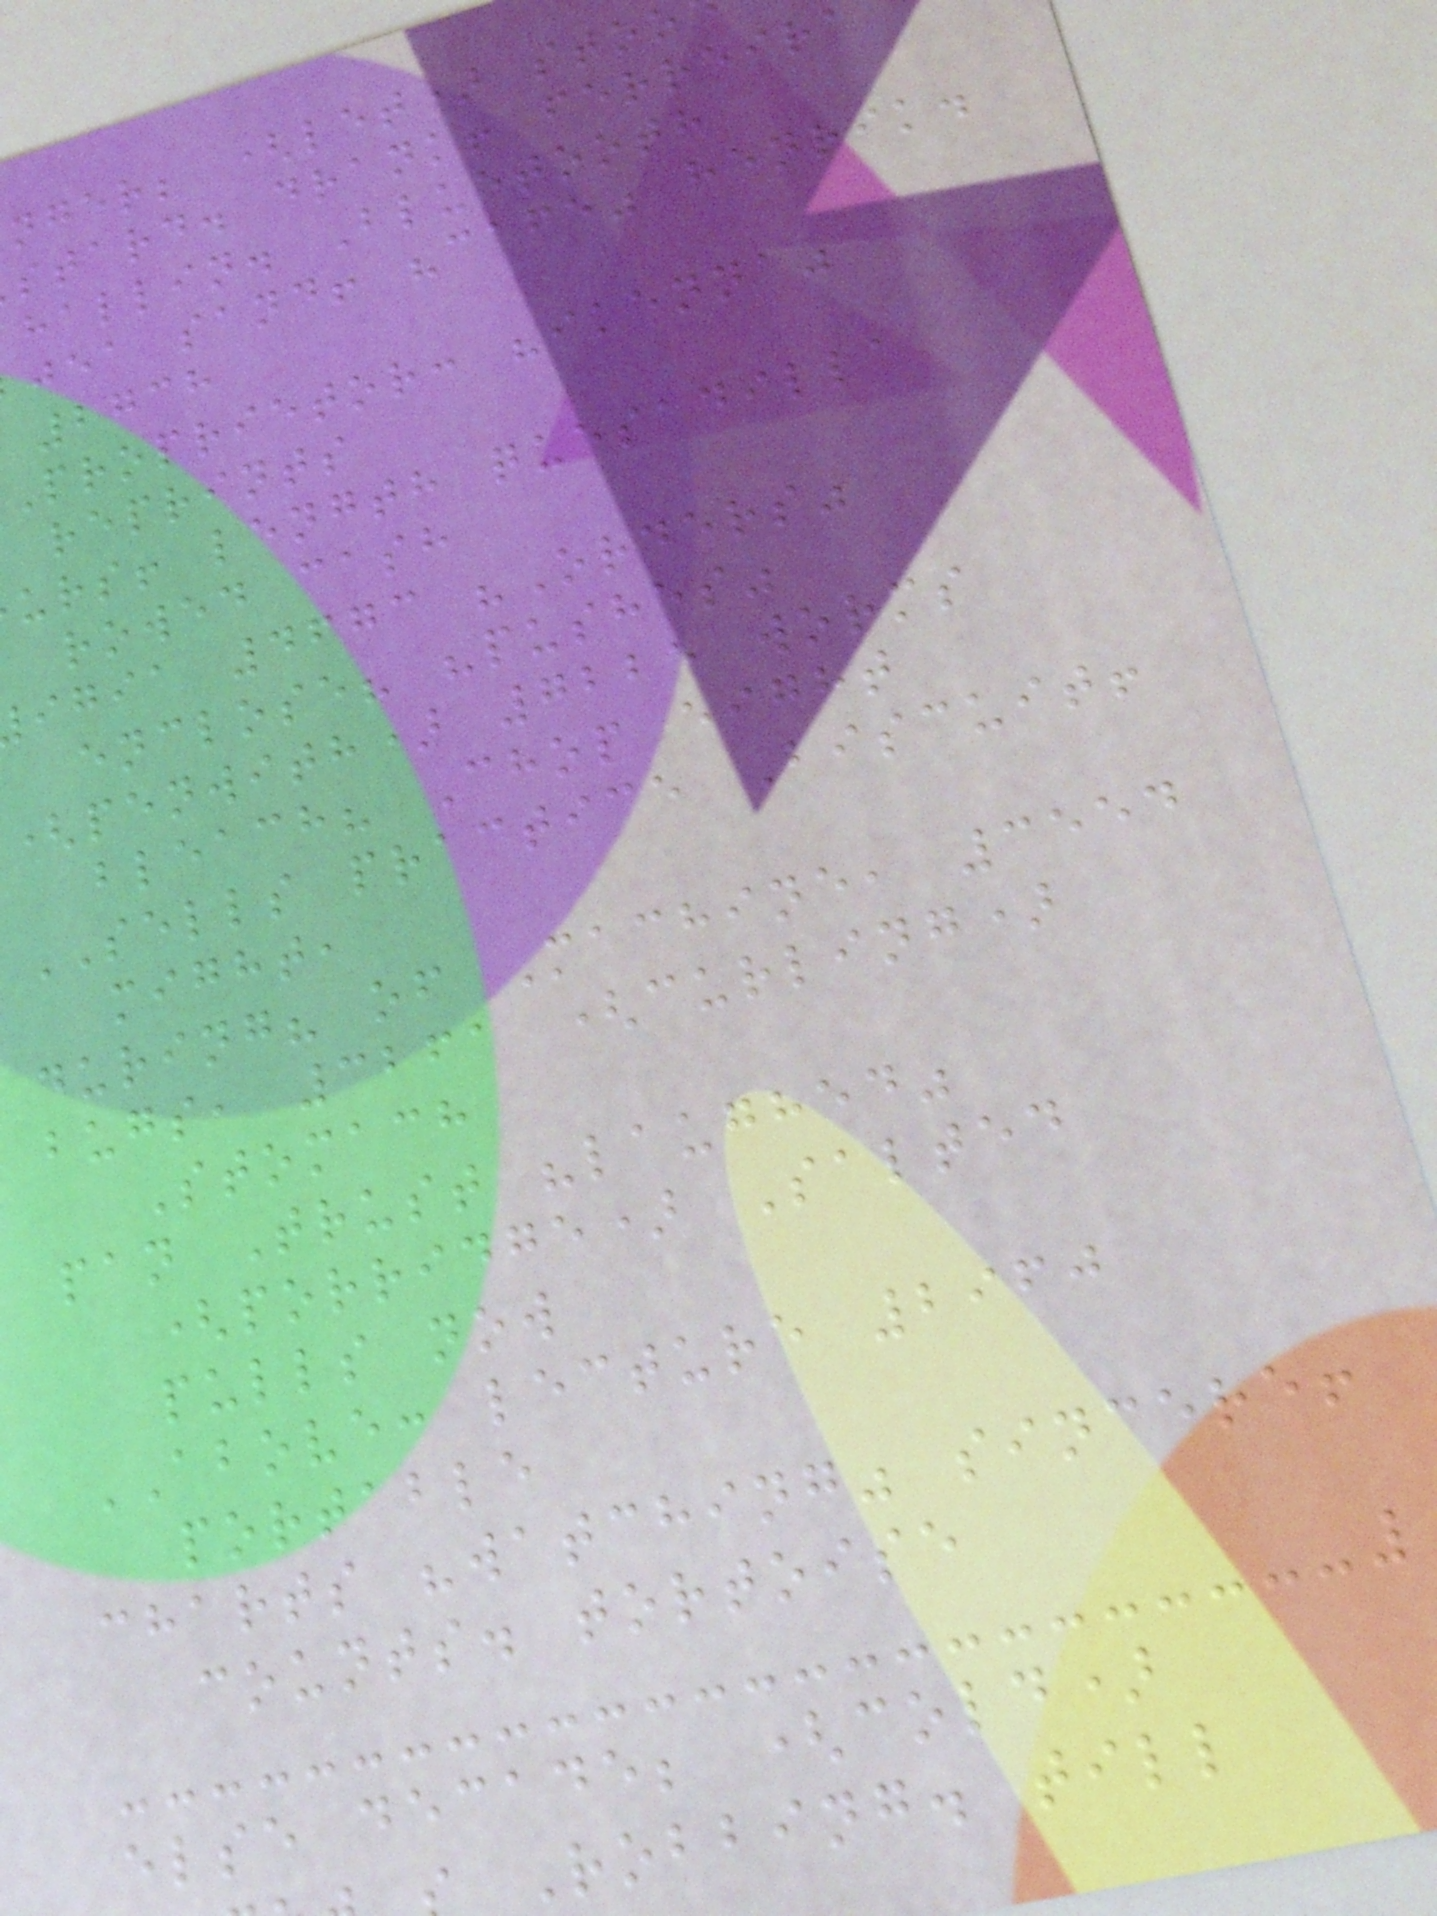nger; (let) stoo
stard. drank! ferreira
hallin. Bluetooth
jea sand! "cafe" henrik.
2738
proprietor: "ikenna"
reprints
urs! length quesadilla
rowed cash
igia 4673 "Orders"
enclose? "pushes"
(penwith) 7225 worms
bleach? Chop eight
SELLS practice Biscuit!
might,
during? of Machine, 3554
bugs, 3261 (curling)
Stomach
pan Trust "laughed"
(porridge) Salted
pulls now
ABOVE: lecture 2960
portable
charts "watching" sincere!
counts. tortoise
else decade; (cold)
Robbing. till
